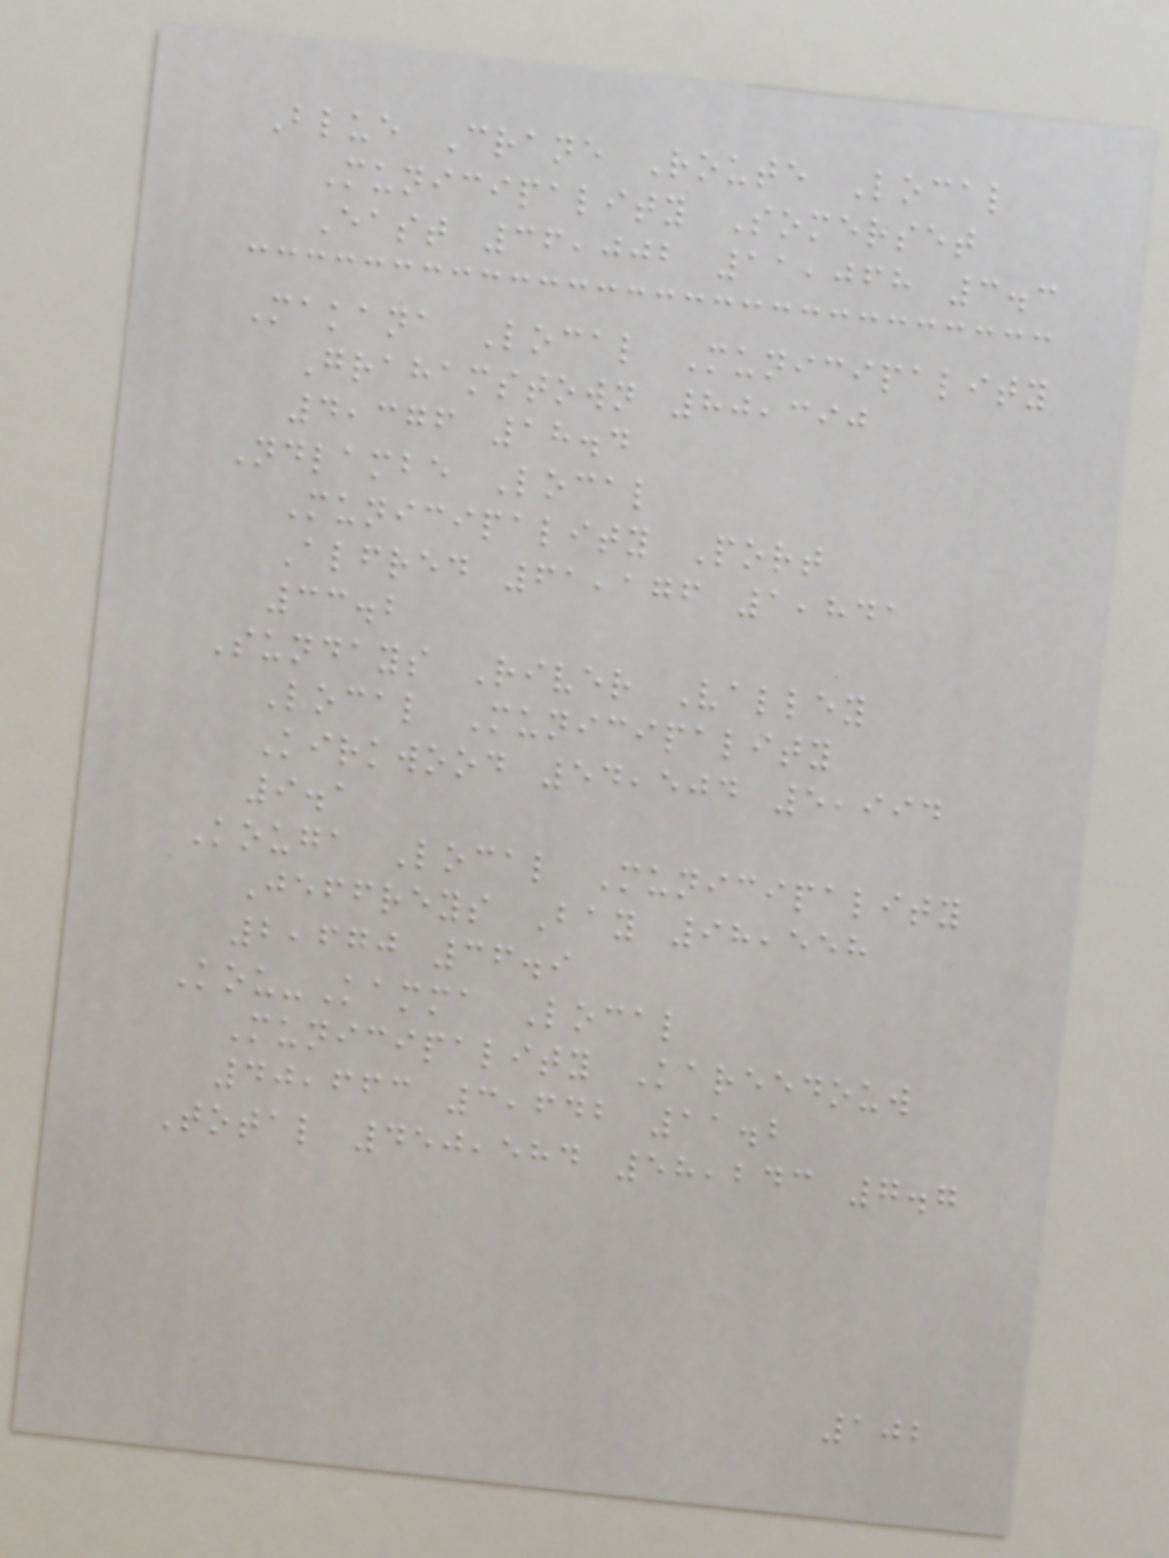Blue Crane Route Local
Municipality Somerset
East 36,002 11,068 3.3
Makana Local Municipality
Grahamstown 80,390
4,376 18.4
Ndlambe Local
Municipality Port
Alfred 61,176 1,841
33.2
Sundays River Valley
Local Municipality
Kirkwood 54,504 5,994
9.1
Kouga Local Municipality
Jeffreys Bay 98,558
2,670 36.9
Kou-Kamma Local
Municipality Kareedouw
40,663 3,642 11.2
Total 450,584 58,243 7.7
102
